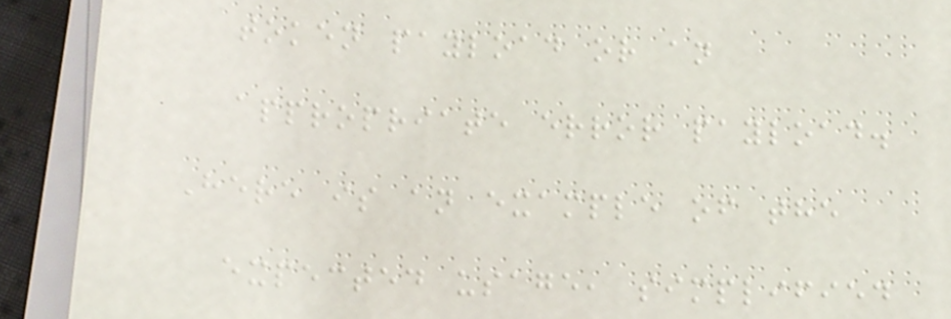token payload or an
appropriate error payload.
Here is an example of the
expected usage, simplified
